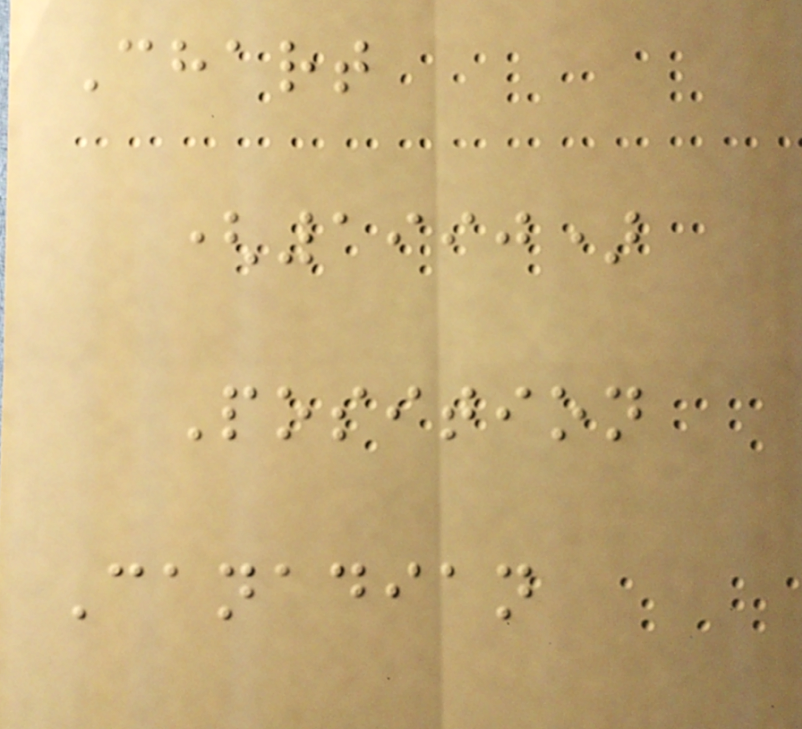Chart
(1990)
Position
Canadian
